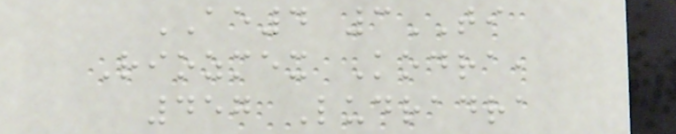AE4 3TI
Riozmex Kodra,
457 Ludradra
